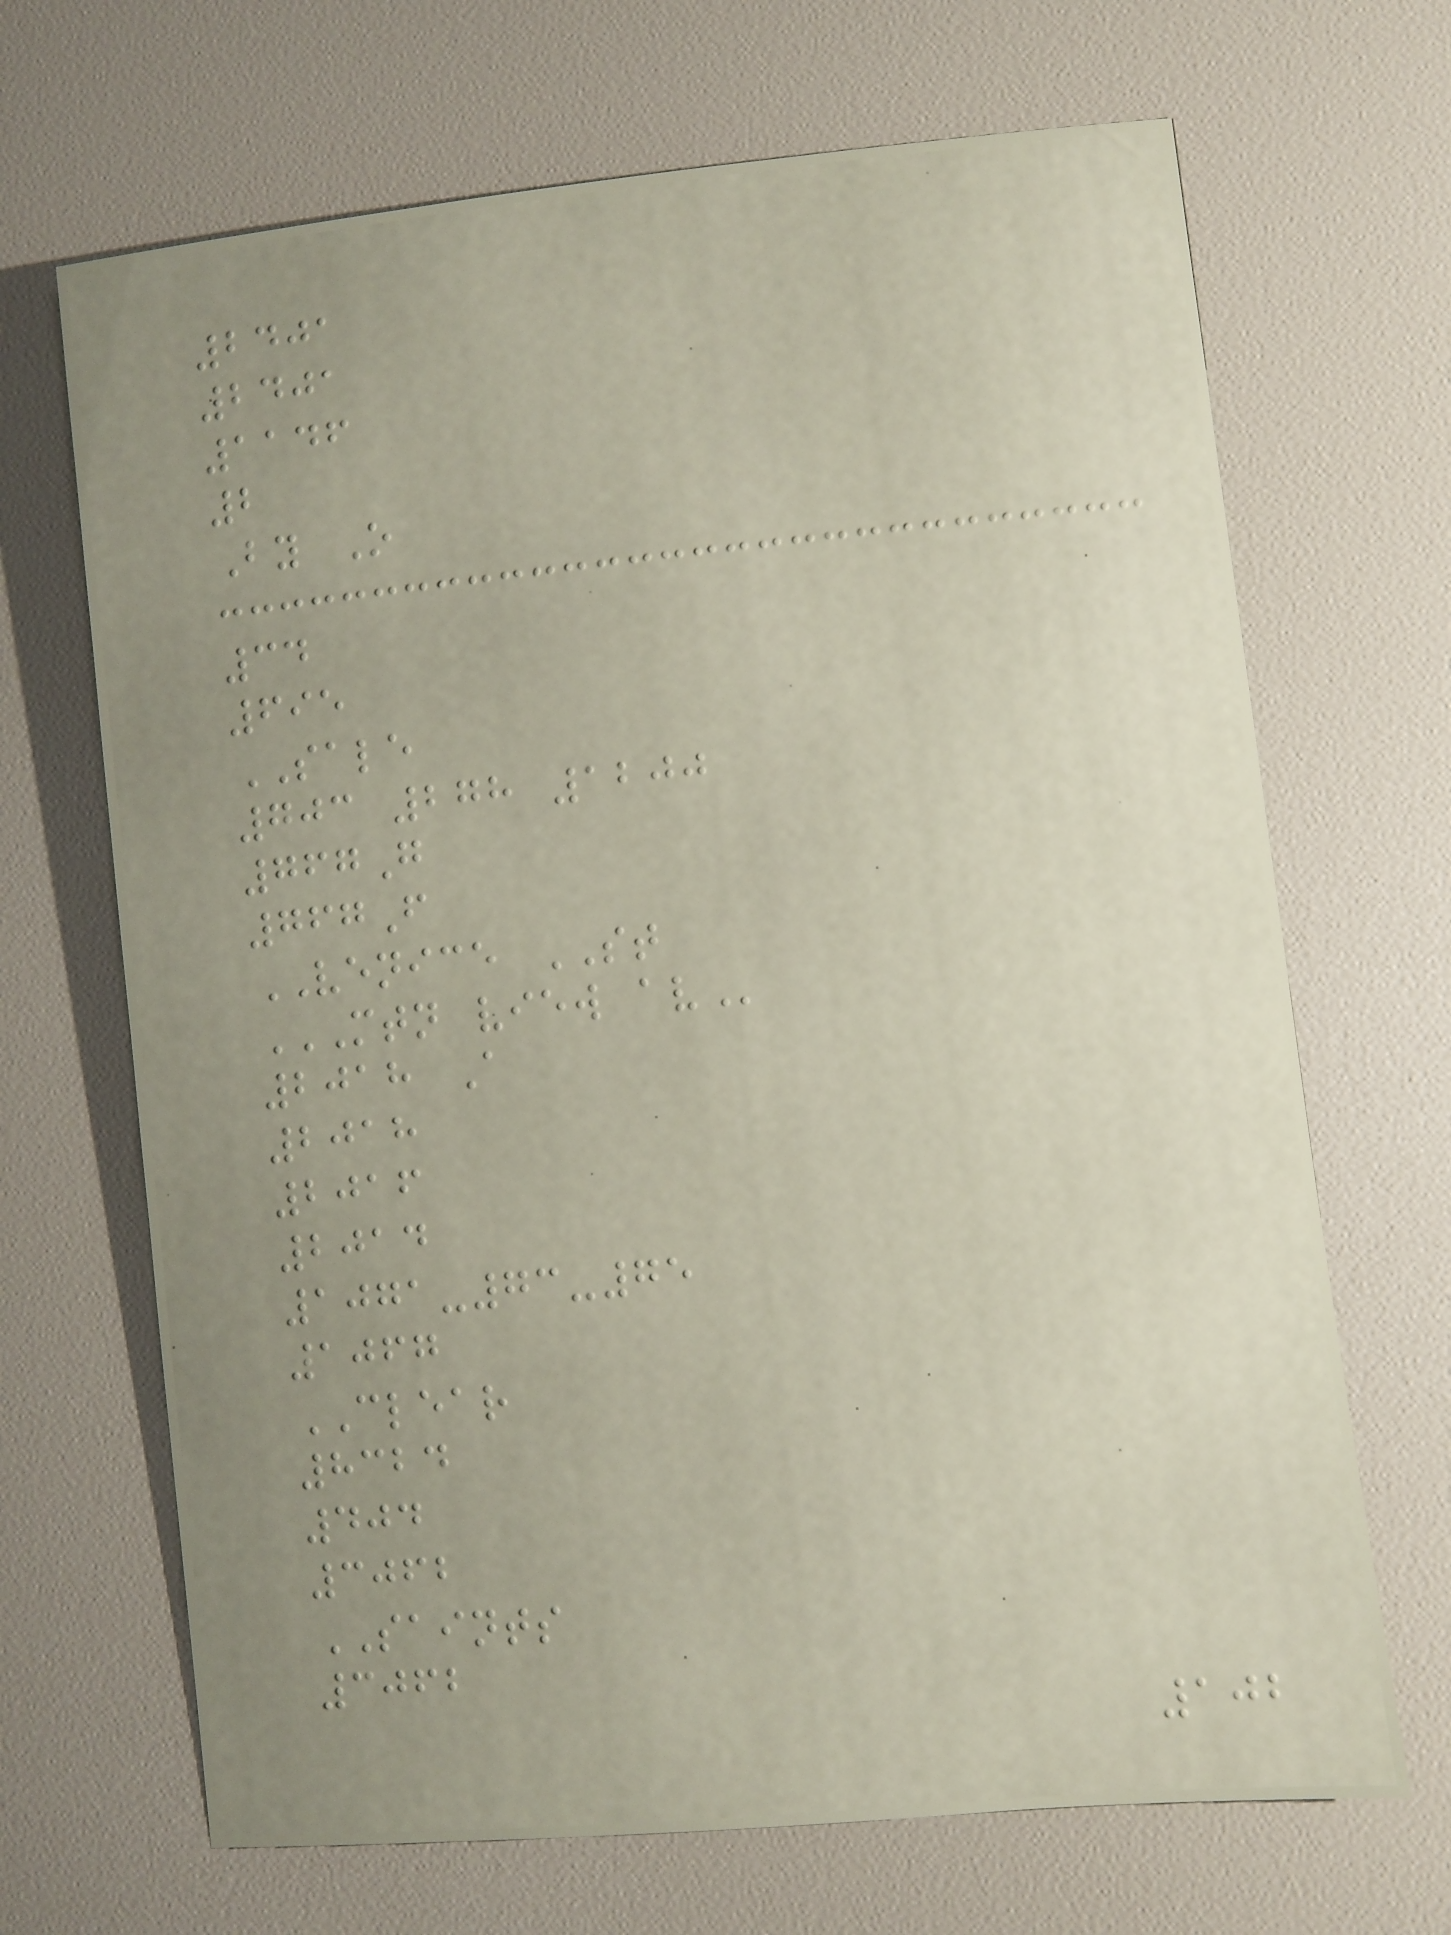2401
2401
1146
2
By O
34
695
SALE
703 278 1200
767G
767F
VENICE ST
MTN VIEW AV
2018 A
2018
2016
2014
1071-73-75
1067
CLEAR
8324
404
3062
SAINTS
3062
102
